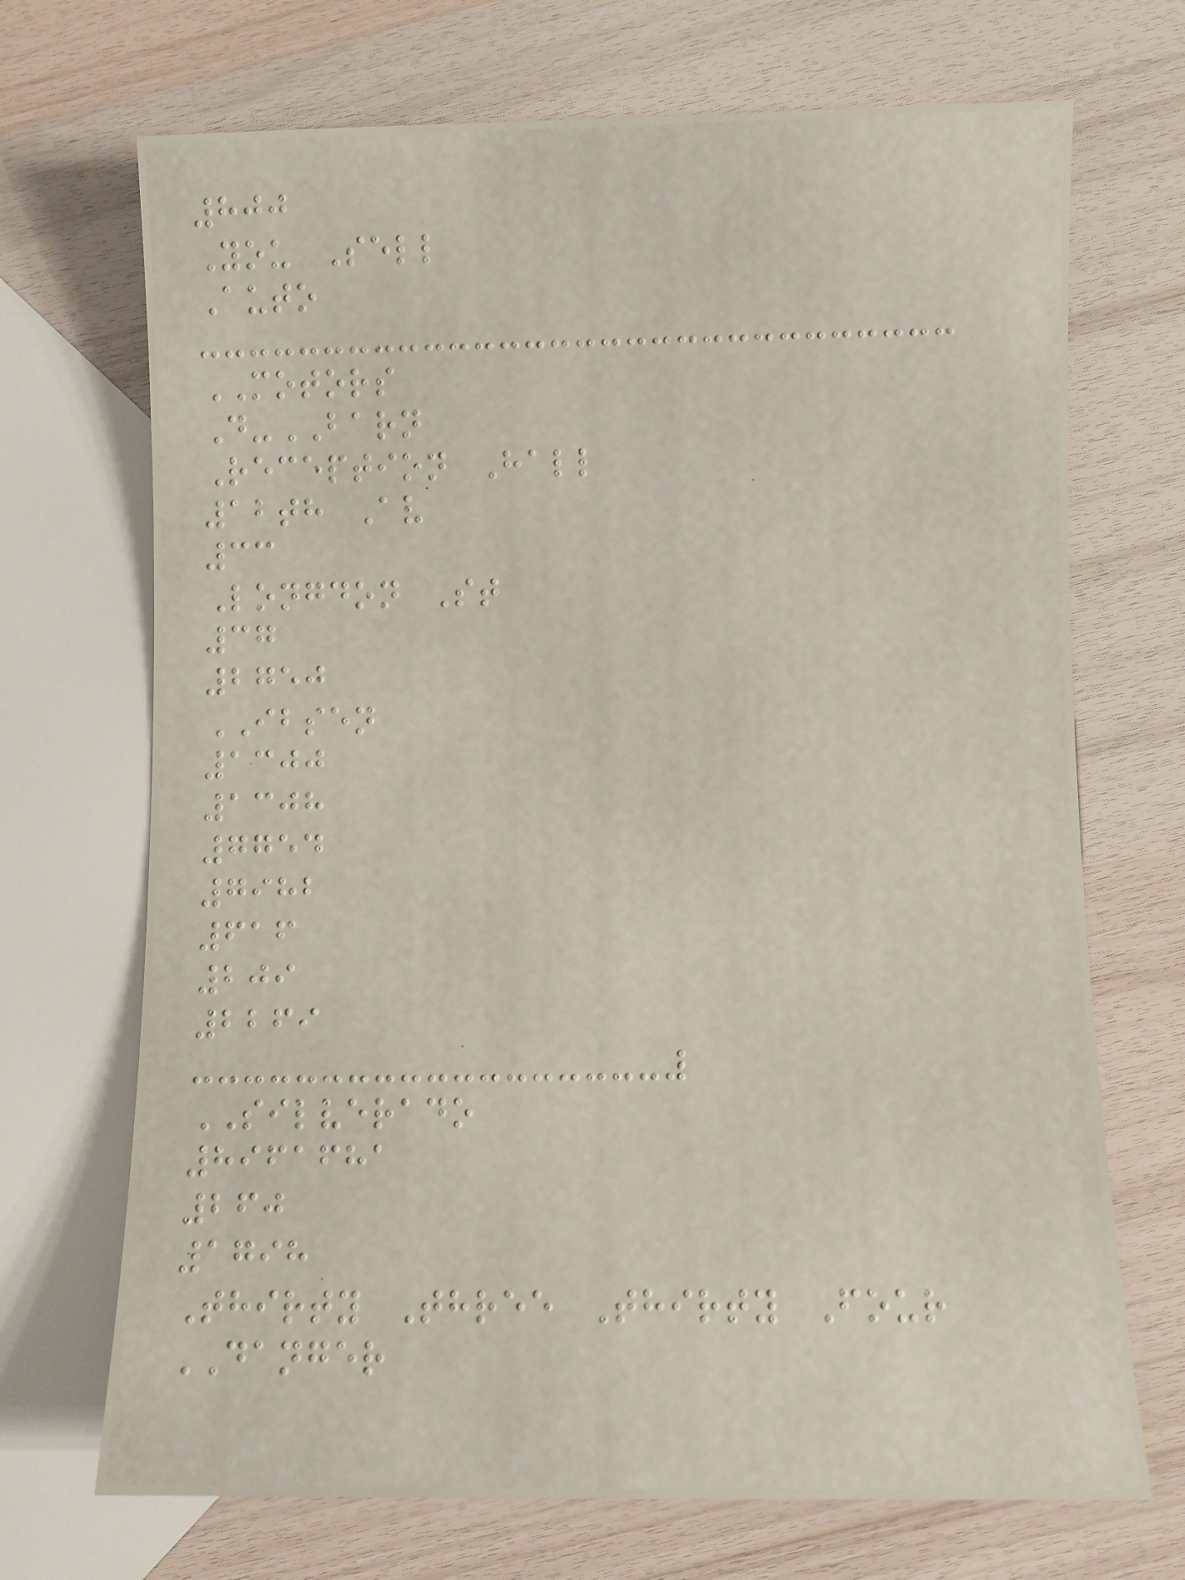800
You Sell
Auto
MOTORS
D-BARN
Reception Hall
12th Av
33
Longdon St
37
2750
IBSEN
1300
1308
7754
7982
616
209
2269
SILVERADO
8961681
260
1798
Thirty Three Thirty Four
DANGER
